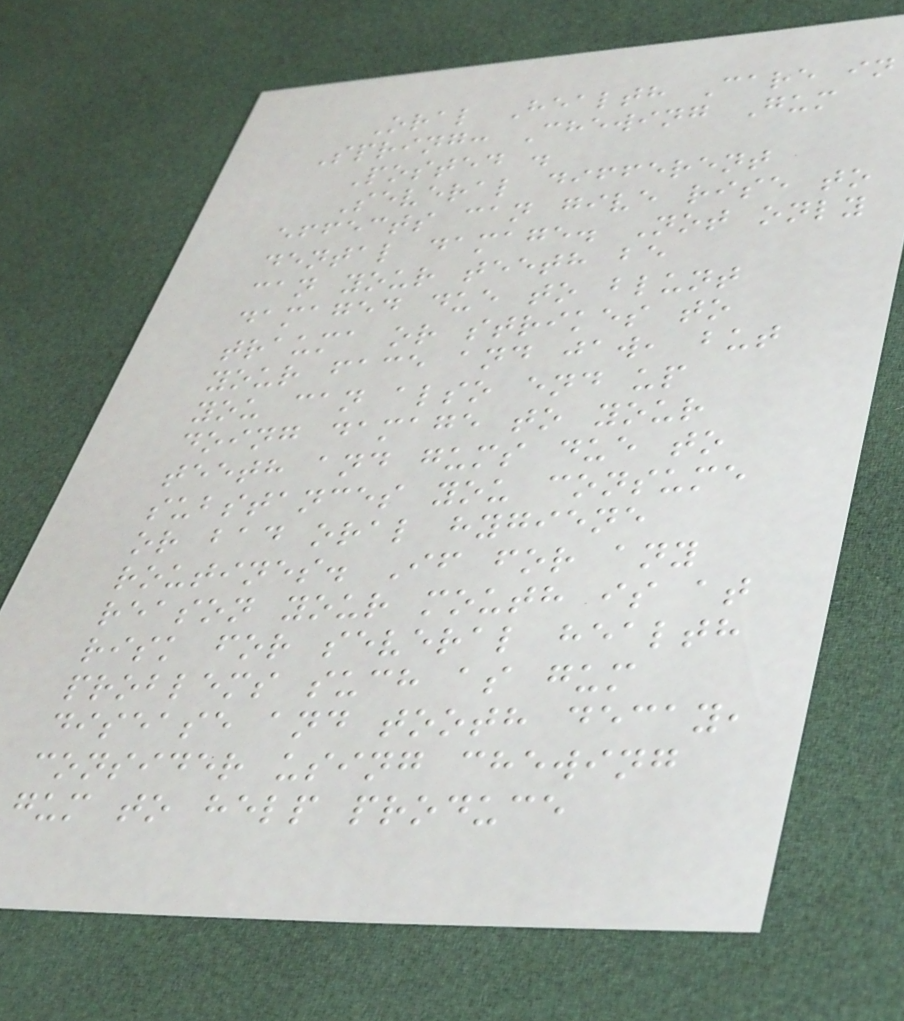Oral Health Care in
Spring: Chewing Gum
Posted .
Several different
effects can give rise to
dental damage. Not only
can your teeth be
damaged due to blunt
trauma or strikes to
your face and jaw, but
you can also end up
doing damage to your
teeth and gums due to
substances you consume
or bad oral hygiene
routines. If for any
reason your mouth is at
risk for several health
problems such as gum
disease and tooth decay,
consider using chewing
gum to help produce
